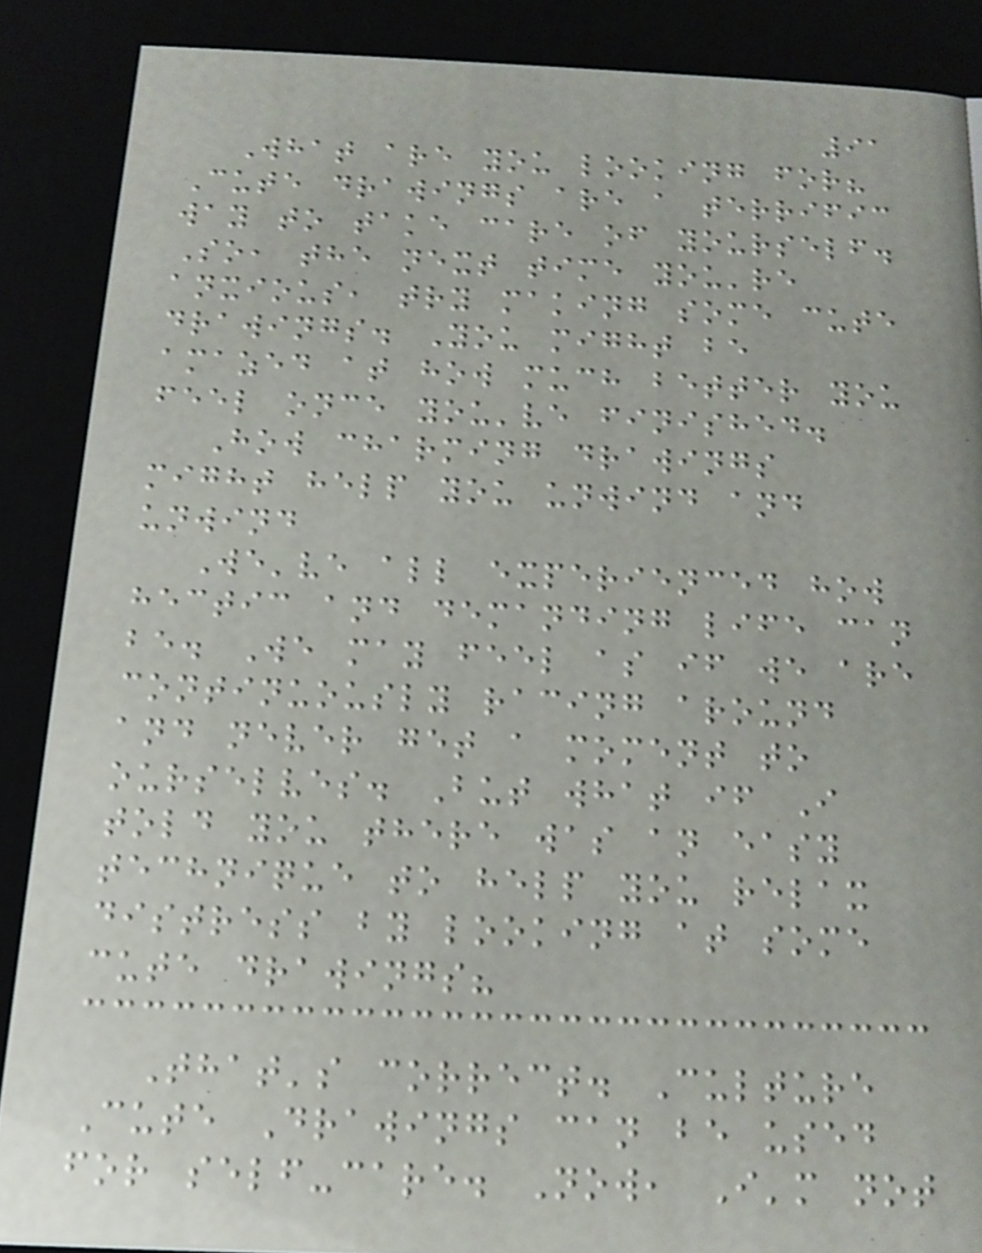91
What are you looking for?
Cute drawings are a terrific
way to take care of yourself.
So, the next time you're
anxious, try making some cute
drawings. You might be
amazed at how much better you
feel once you've finished.
How charming drawings
might help you unwind and
unwind
We've all experienced how
hectic and demanding life can
be. We may feel as if we are
continuously racing around
and never get a moment to
ourselves. But what if I
told you there was an easy
technique to help you relax
distress by looking at some
cute drawings?
That's correct. Culture
Cute Drawings can be used
for self-care. Now, I'm not
